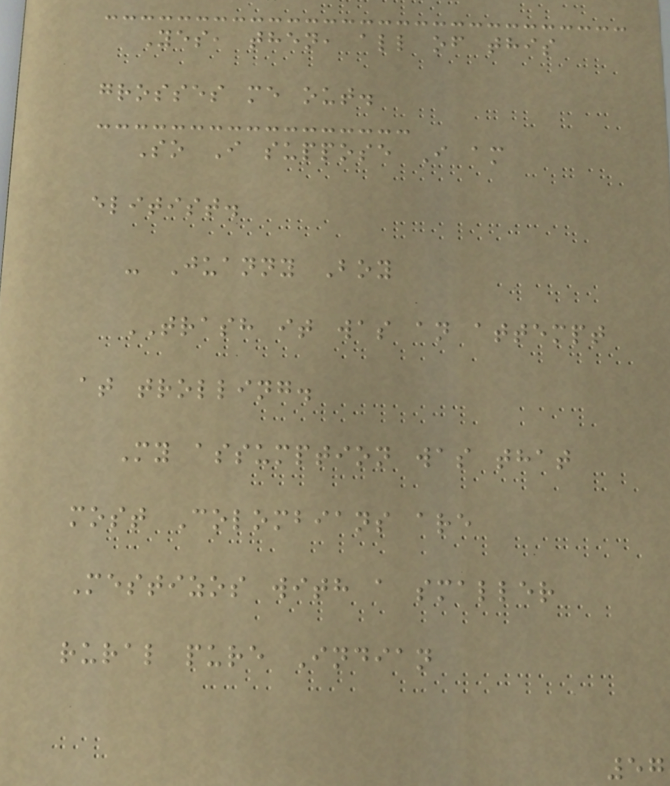Yes, then, all of this
grosses me out.
So I suppose I am
elitist.
- Juanny Boy
TRASH it was an attempt
at trolling.
My assumption was that
most Colombians are
Mestizos with a smaller
rural pure Indian
57
